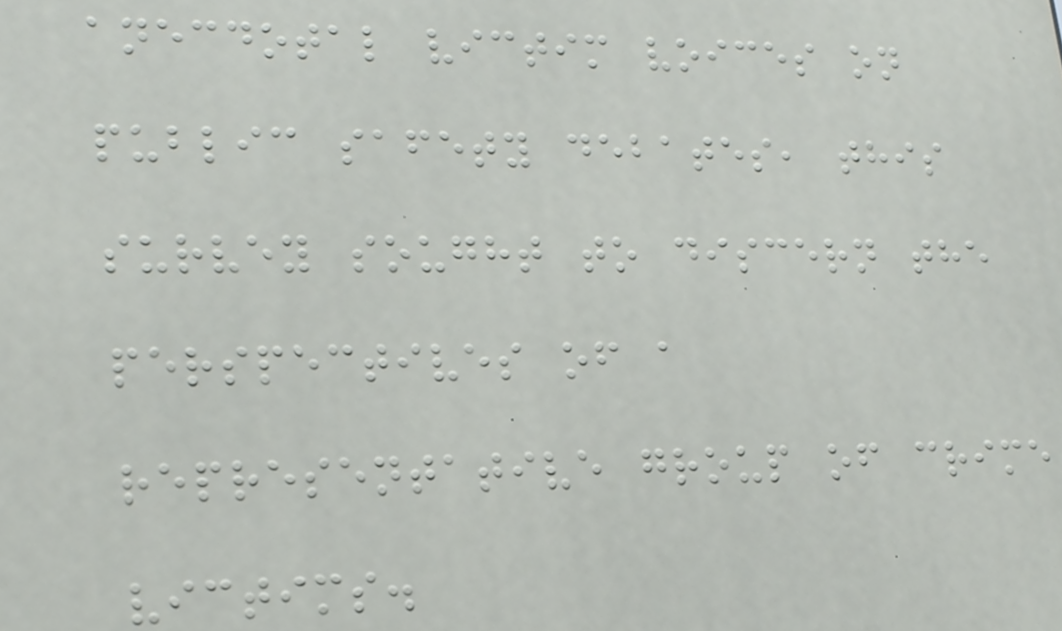anecdotal victim voices on
public safety debates, this
survey sought to discern the
perspectives of a
representative group of crime
victims.
